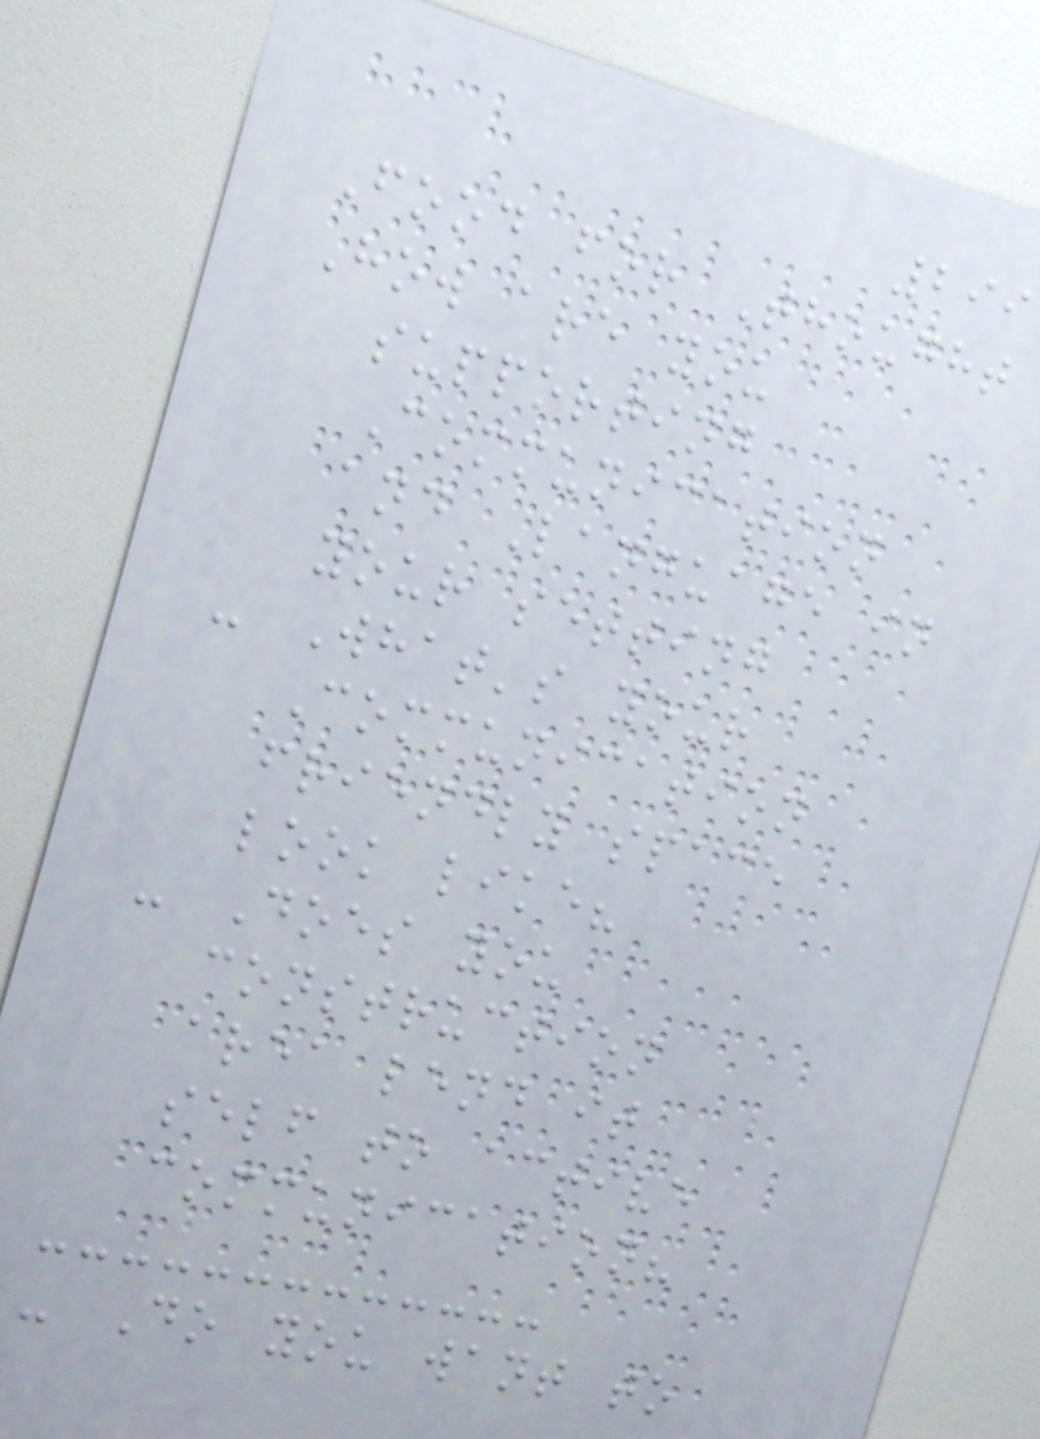299
Food for Thought
How are you
supporting
Communication
and Language in
your setting
- What's your
Communication
friendly space
look like?
- Does you
construction
area lend it
self to active
communication?
- Do you want to
